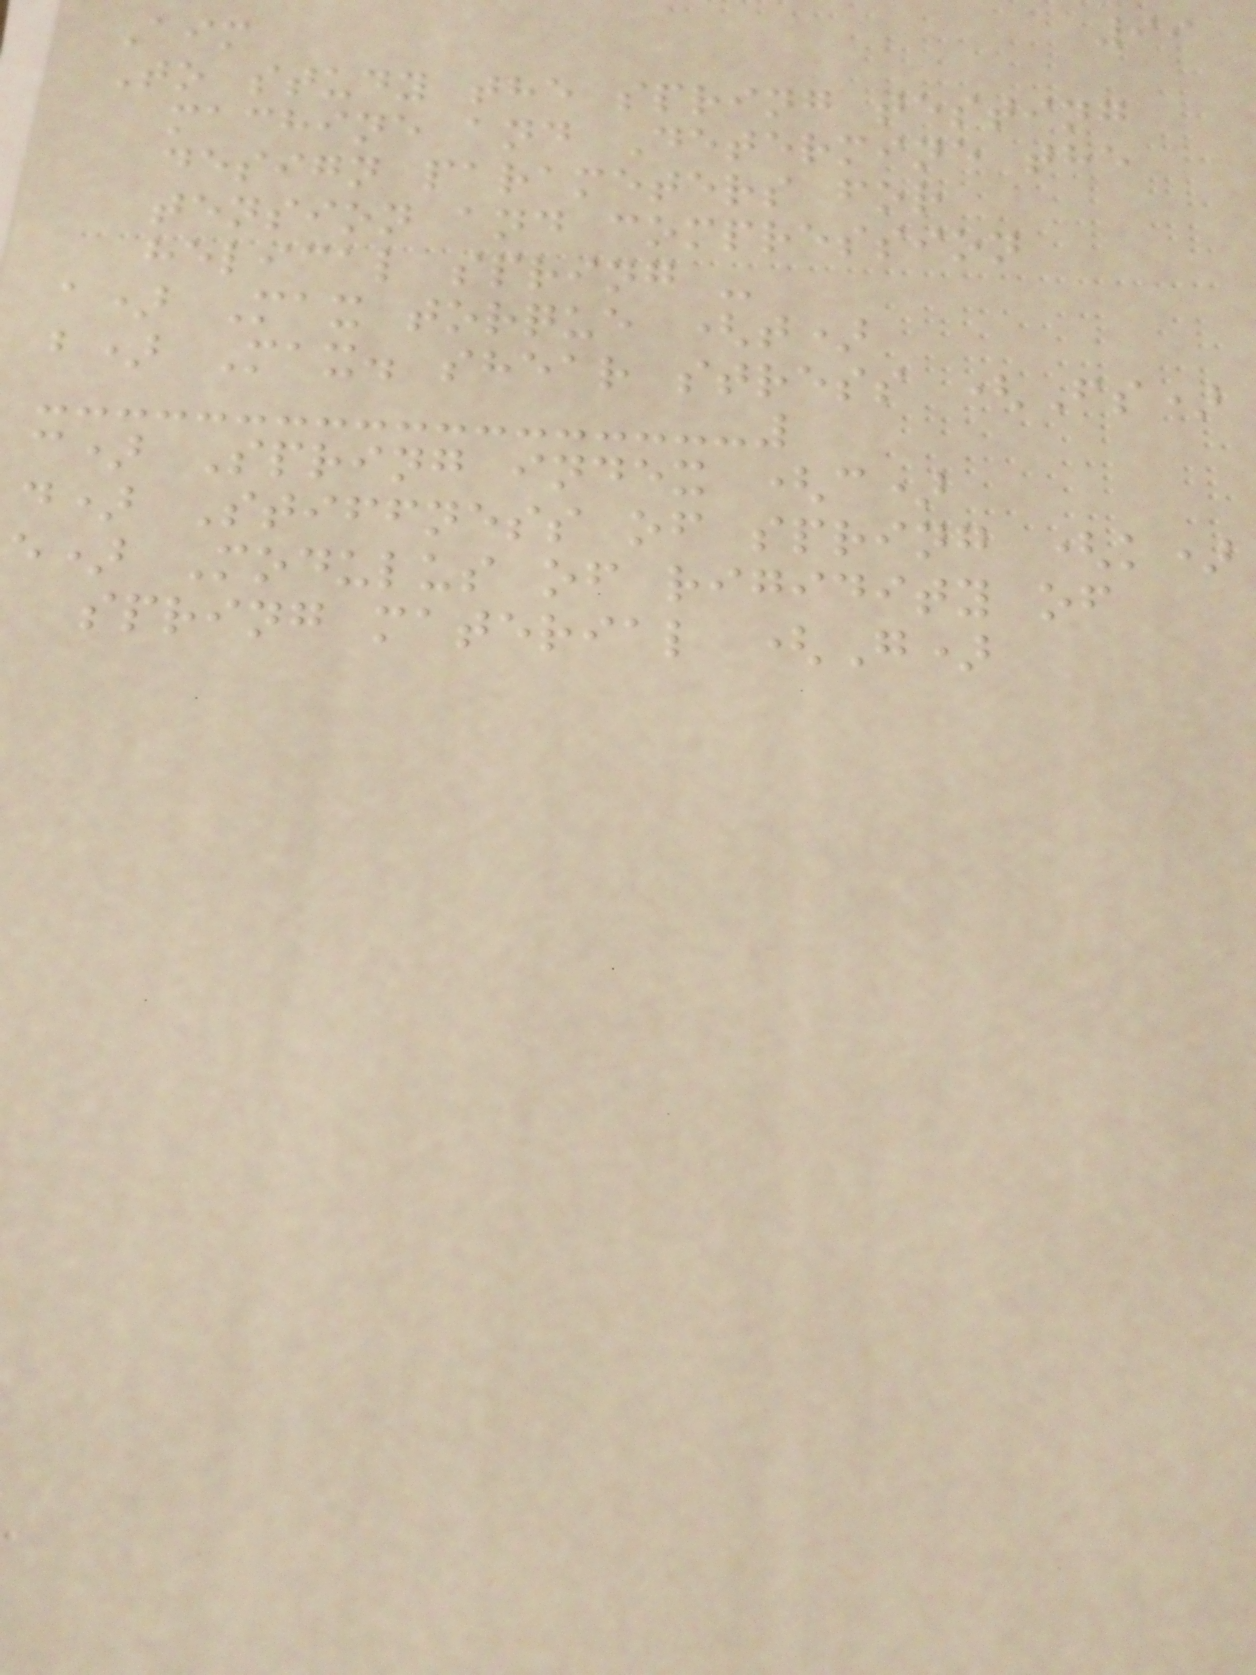99
Aim
To study the spring testing
machine and Determine the
design parameters for
tension and compression
helical spring -
a) Max torque (t)
b) Max. shear stress (Fs)
c) Spring index (c)
d) Stiffness of spring (k)
e) Modulus of rigidity of
spring material (G)
